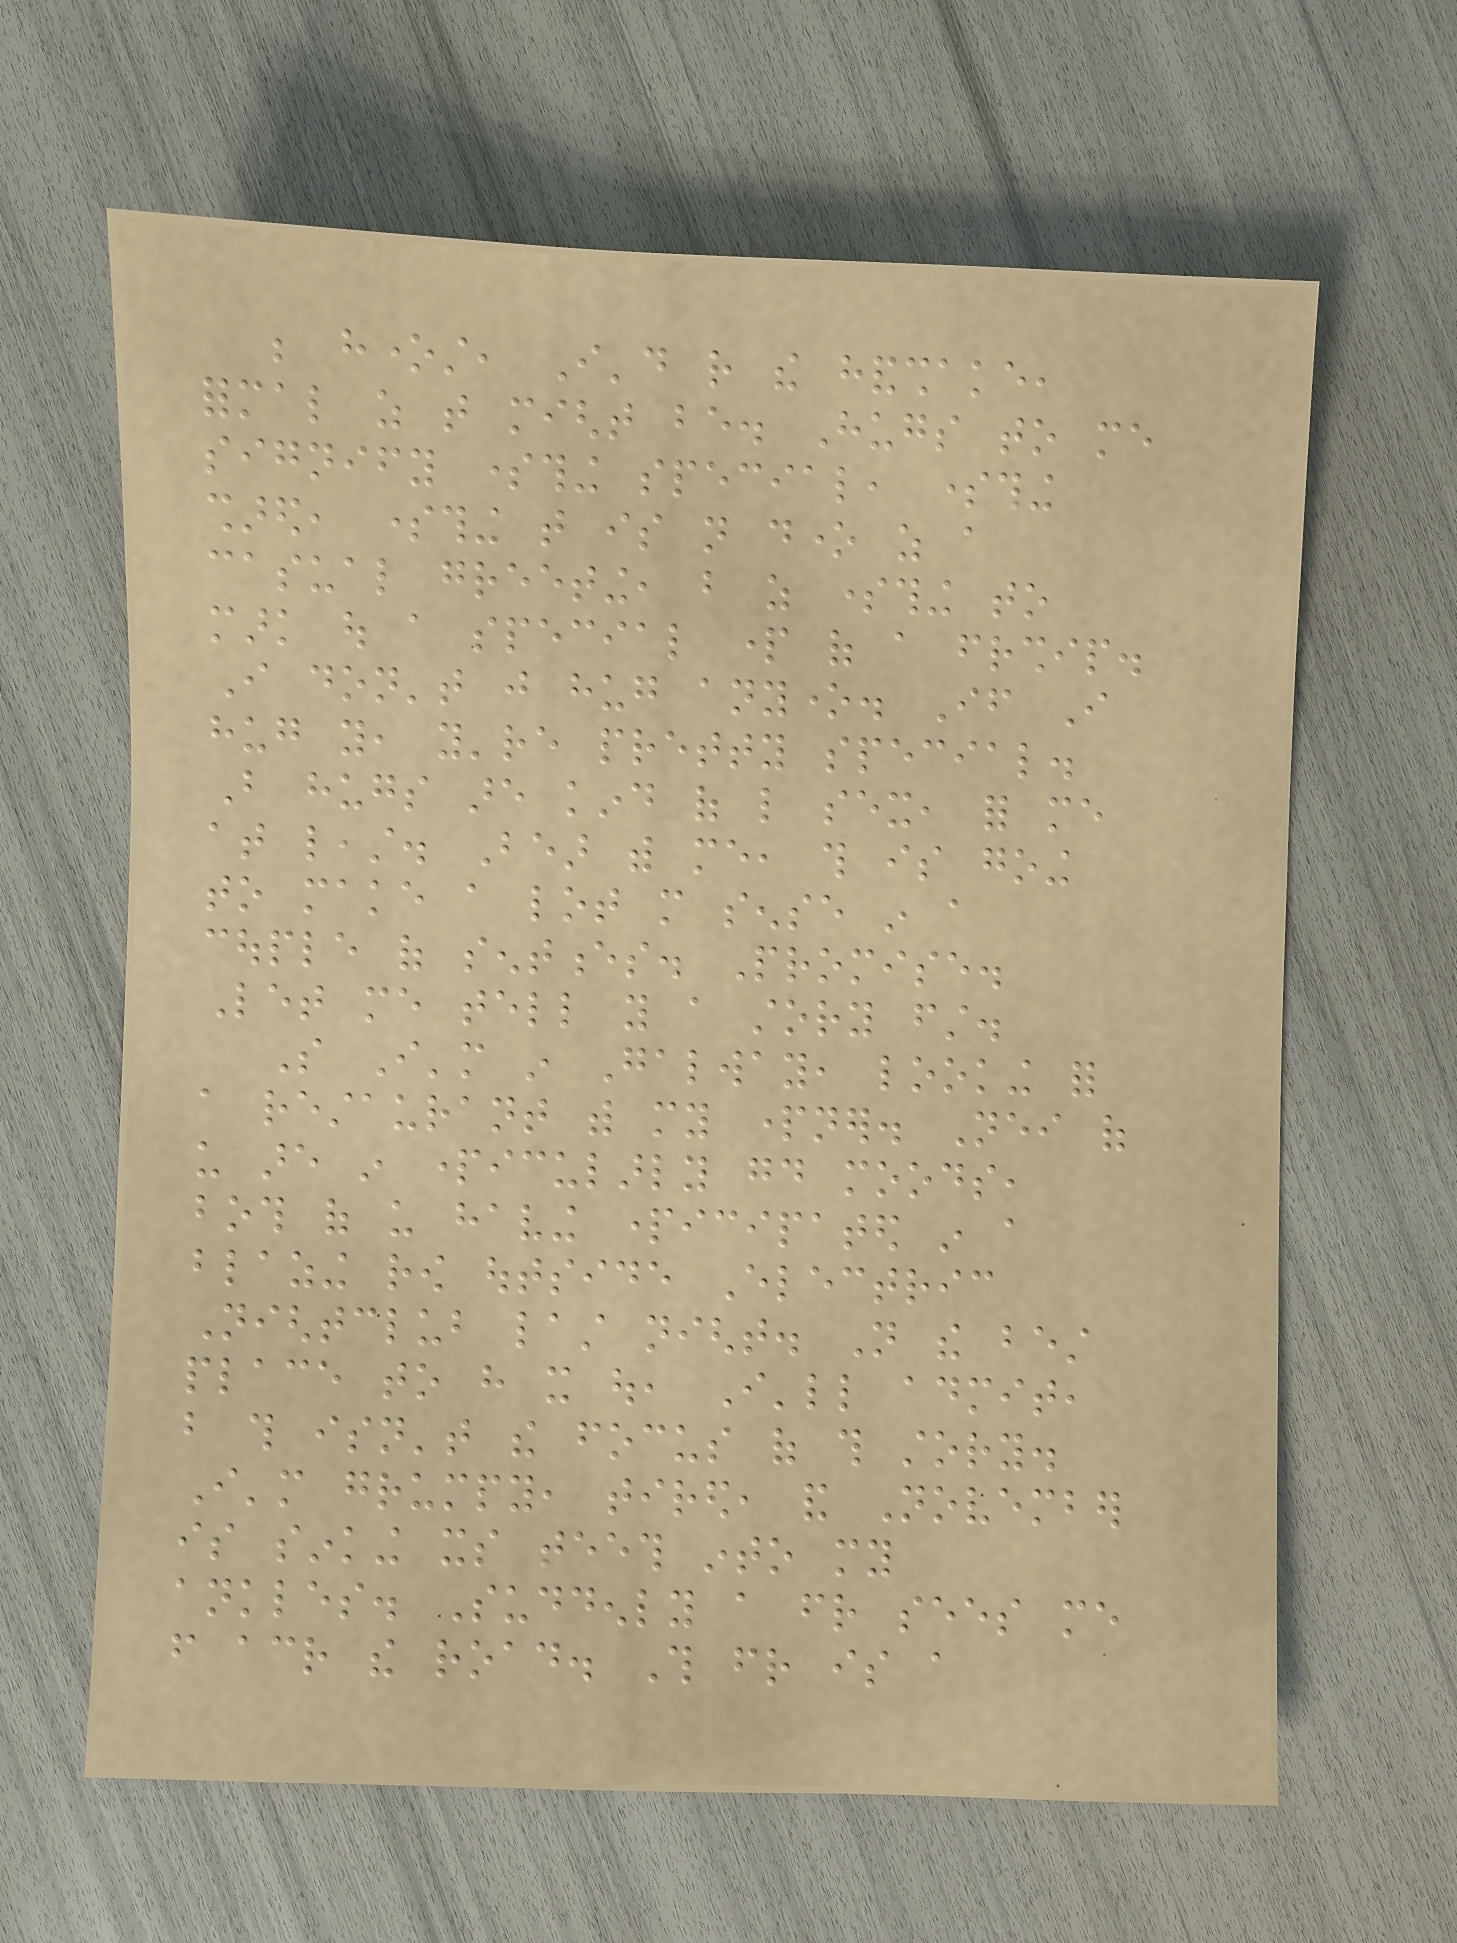be honest, I'd rather the handshake,
formal as that might be. Hugs to me
signify something special, something
shared, something that is not done as a
casual greeting, but as something to
mark out a special part of a friendship.
I don't just hug anyone. If I
hug you, you're pretty special.
But hugs are kind of like sex, for me
at least. Bear with me, this is going
to make a lot more sense in a
couple of sentences. Promise.
Let me tell you a story first.
So I'm in Galway, looking for
a restaurant with my partner. Neither of
us are in particularly good moods,
both of us having participated in a
blazing row outside Electric
Nightclub last night. Not the best
place to have it out, I'll admit,
but this isn't the focus of this story.
I'm grumpy, tired, and November
is sinking its teeth into my
ankles. Suddenly a friend sees me
from across the road. This friend is a
